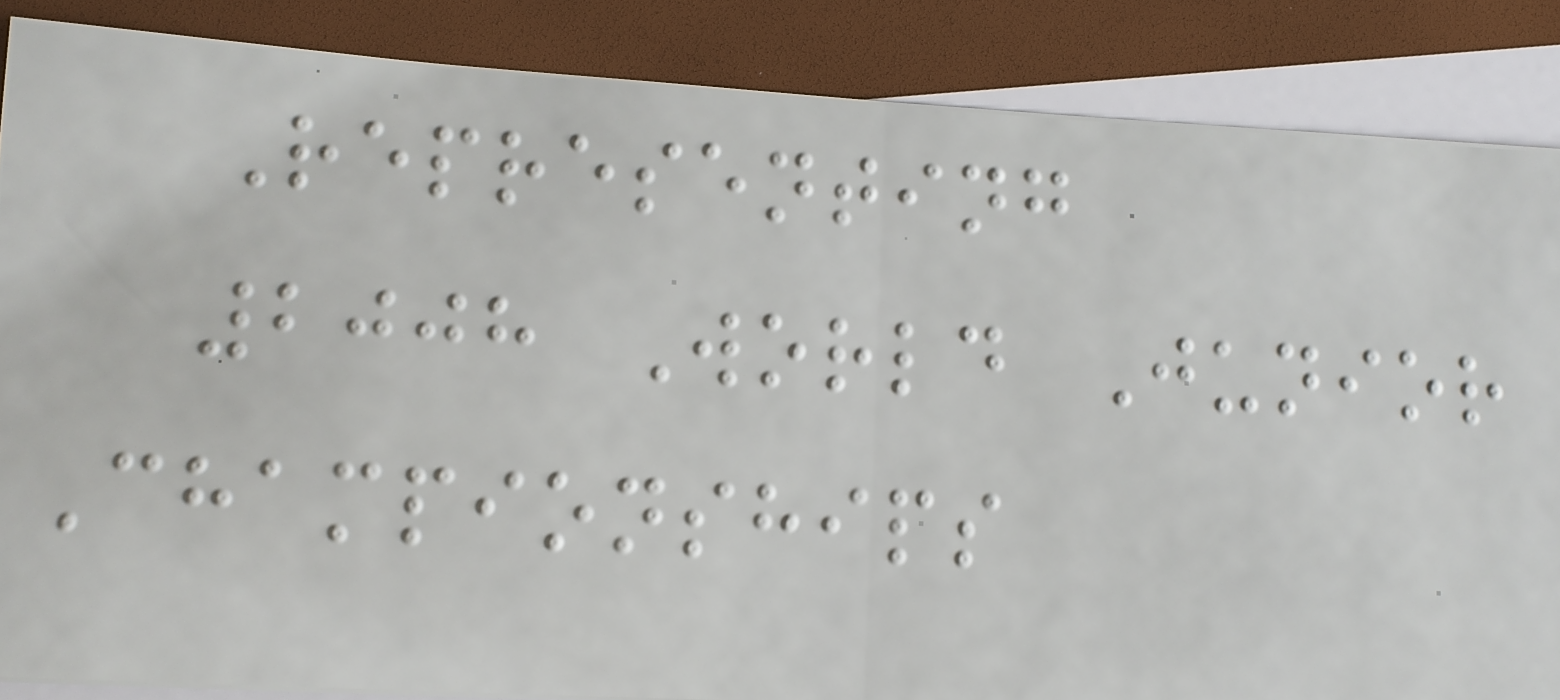Representing
2008 World Junior
Championships
